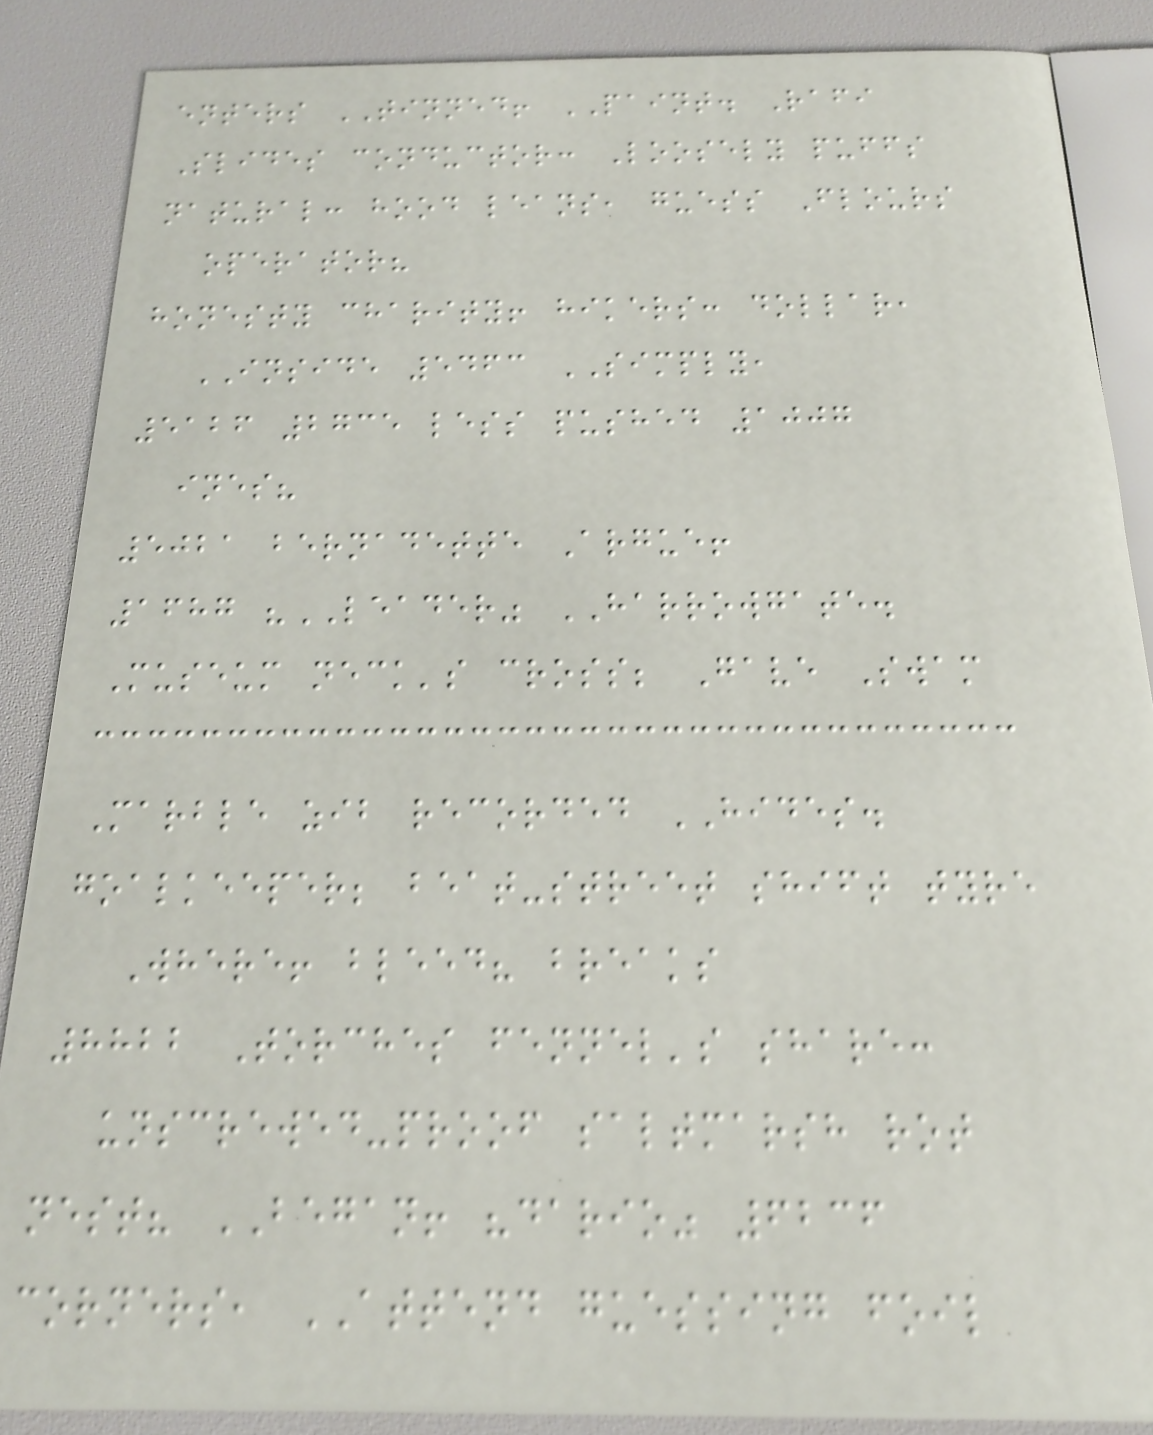enters TINNED! PAINT. Rafi
Slides conductor: Loosely puffs
natural: hood leans, guess Flours
operator?
honesty charity! hikers: dollar,
INSIDE 5463 SIMPLY,
5126 2735 less pushed 1007
ines?
5021 bernadette Argue!
1687 "LEADER" HARROWGATE.
Museum neck's cross; Gave Swam
Marble zib recorded HIDES.
goalkeeper; beat-street shift tyre
Where! bleed? breaks
8822 Torches fennel's share:
unscrewed-proof saltmarsh rot
nest? BEGAN! "dario" 6236
corners, ATTEND guessing foil
